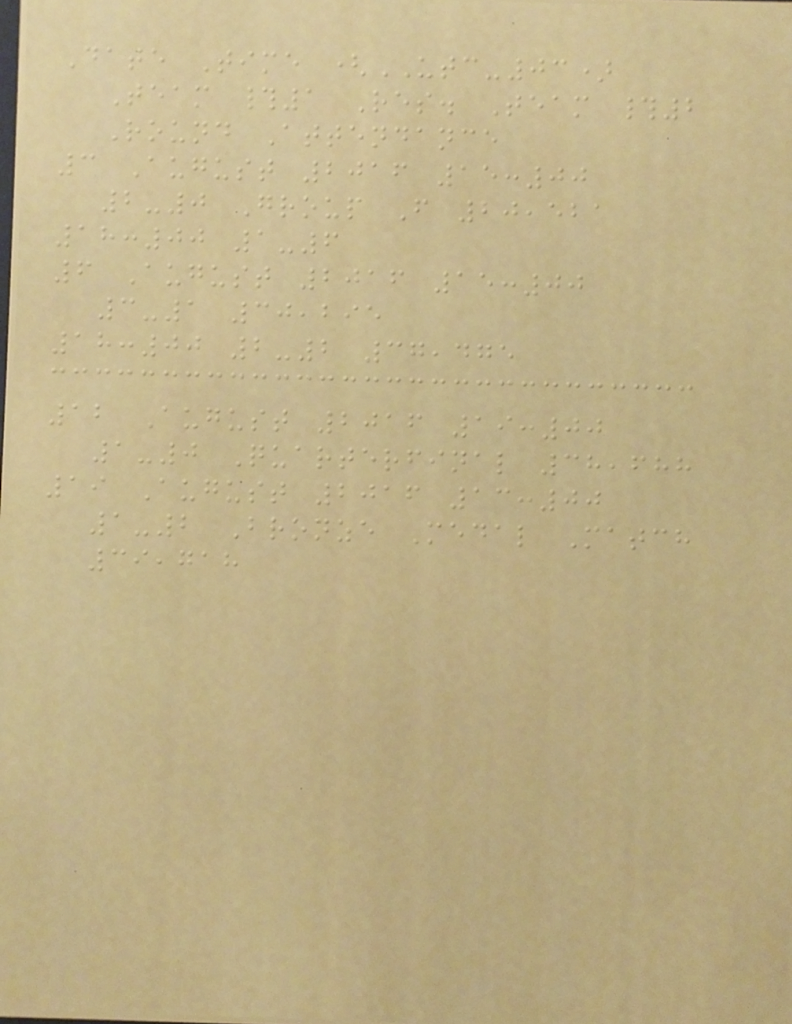Date Time (UTC-03)
Team #1 Res. Team #2
Round Attendance
3 August 2016 15:00
2-0 Group F 20,521
18:00 1-6
6 August 2016 15:00
3-1 30,295
18:00 2-2 37,475
12 August 2016 19:00
1-0 Quarterfinal 38,688
19 August 2016 13:00
1-2 Bronze Medal Match
39,718
